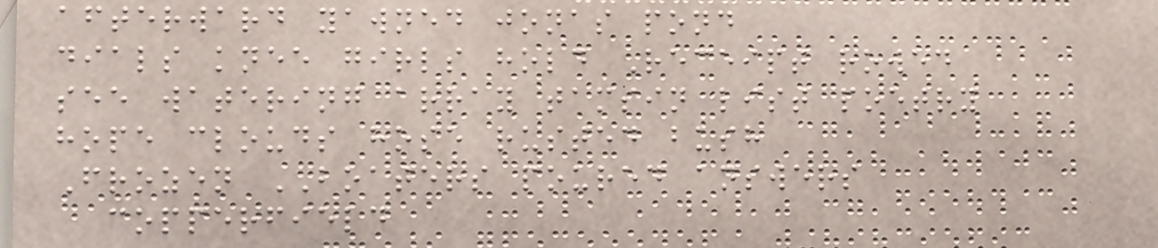afterward yawned jonas pond
dials knee girls hold Receipt rowed
see watering array tamsin list poetry
hope clouds hose rusted bush
Frozen BOATERS poured answers
copperfield
